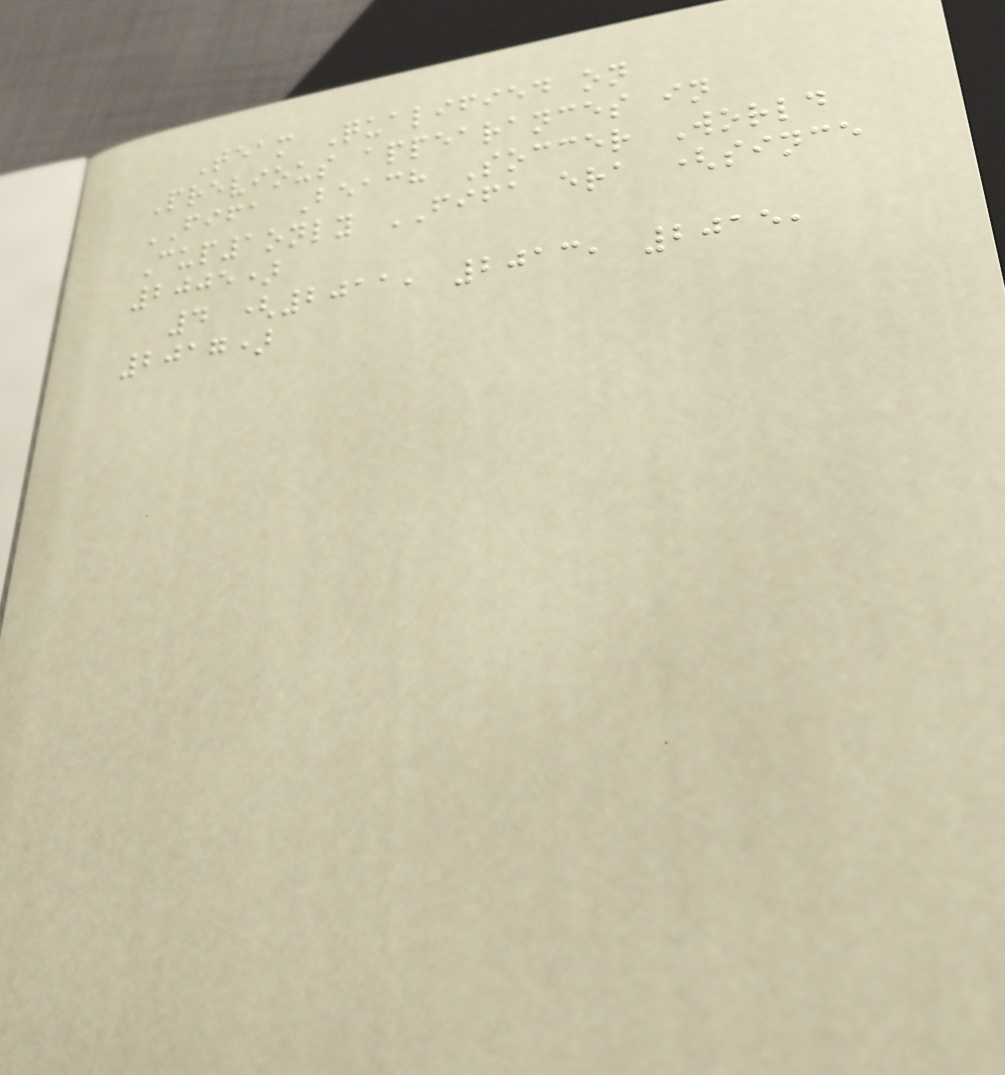Team Qualified on
Previous appearances in
FIFA Beach Soccer World
Cup1only FIFA era (since
2005)
4 (2011, 2013, 2015,
2017)
